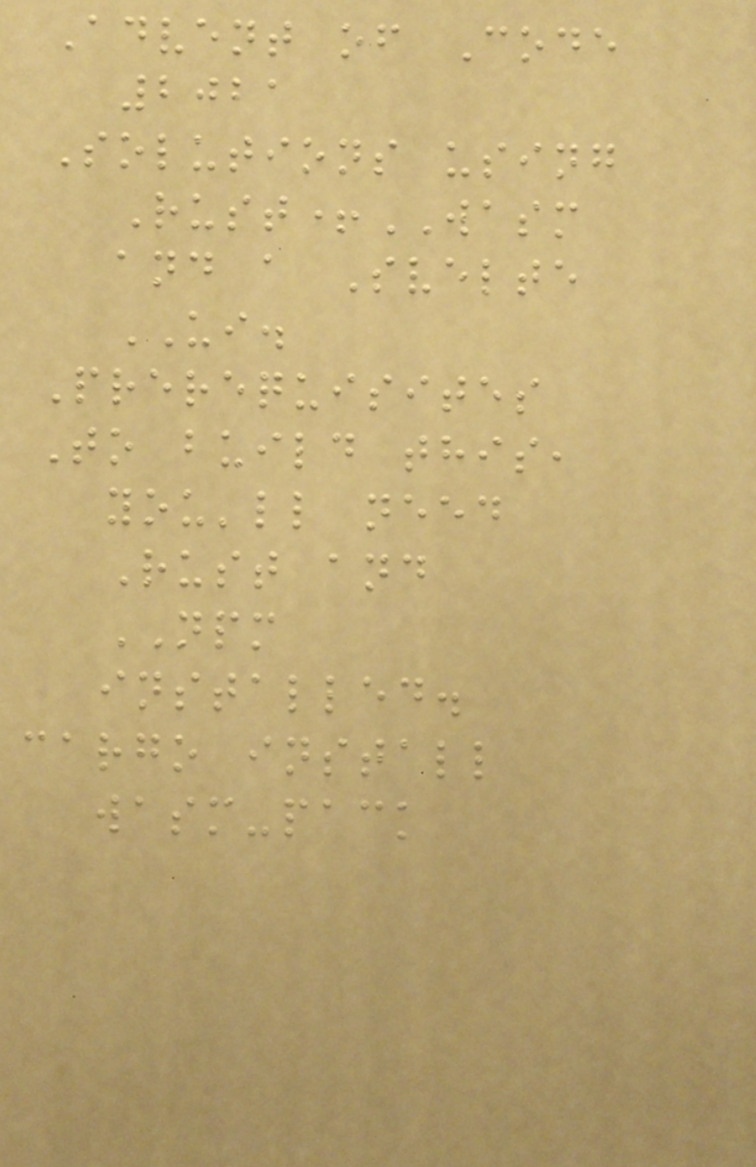Advent of Code
2021
Solutions using
Rust+WASM
and a Svelte
UI.
Prerequisites
To build this,
you'll need
Rust and
NPM
installed.
cargo install
wasm-pack
